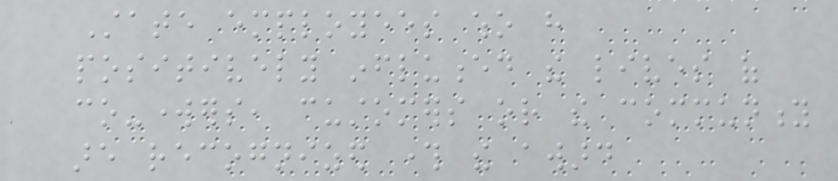State employees who have
positively influenced the lives of
co-workers, customers or the community
are recognized through the award
